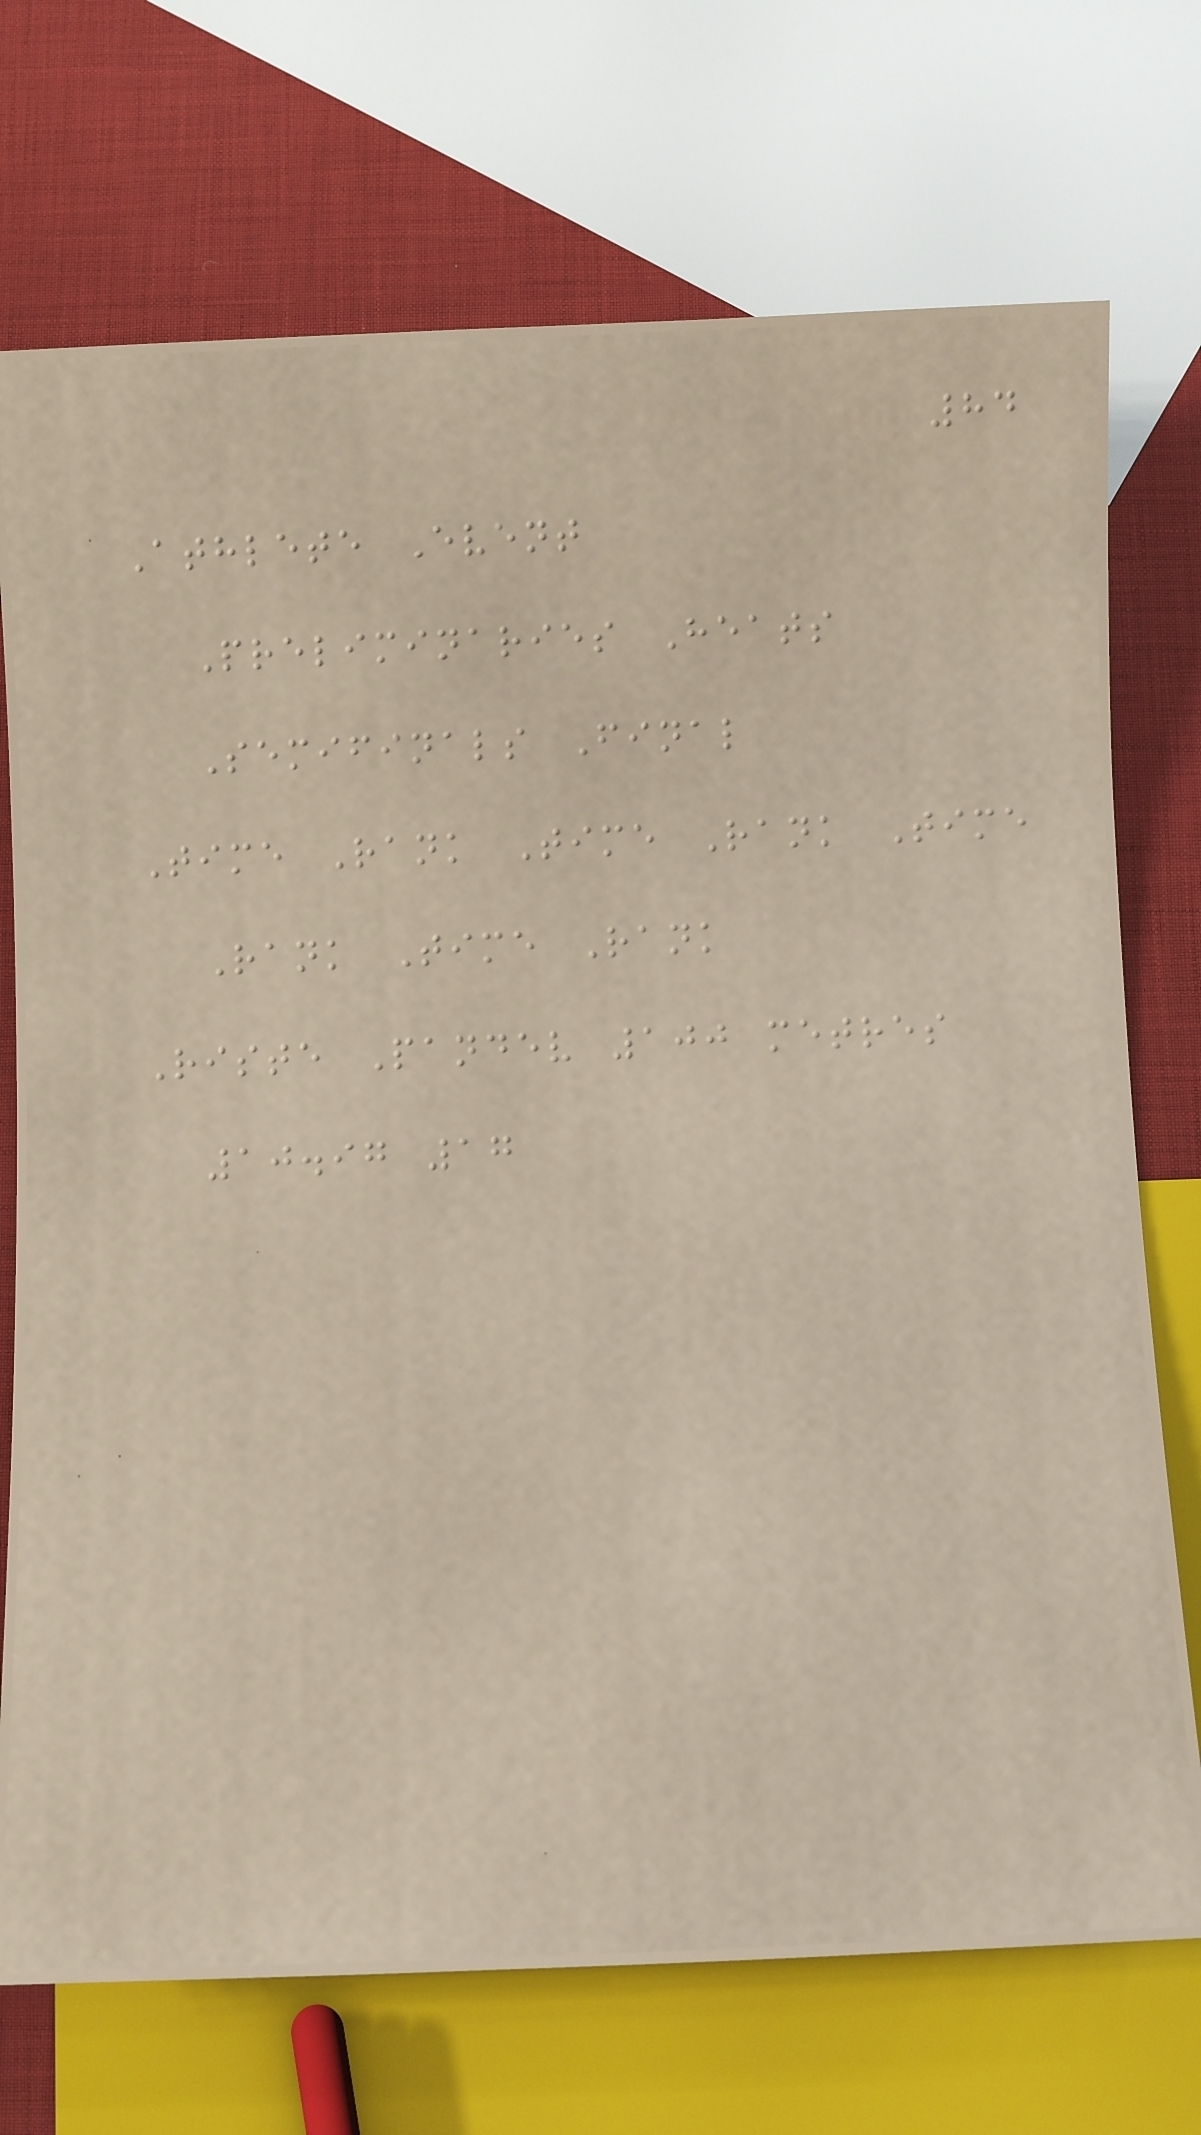84
Athlete Event
Preliminaries Heats
Semifinals Final
Time Rank Time Rank Time
Rank Time Rank
Riste Pandev 100 metres
10.97 17
